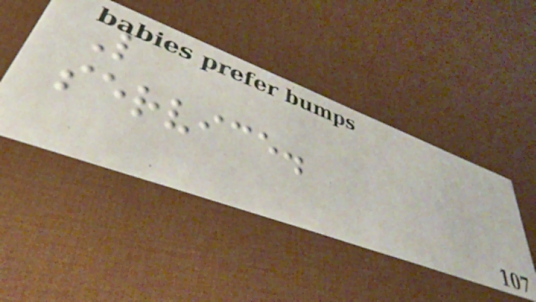L
service.
